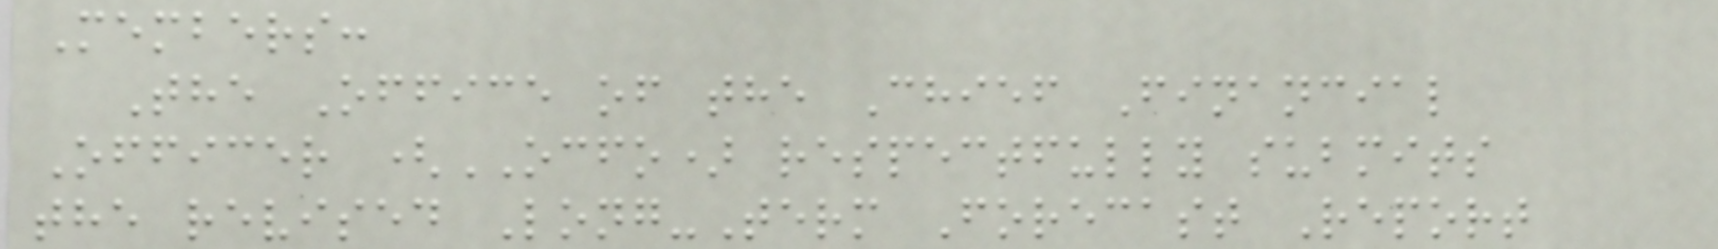Members:
The Office of the Chief Financial
Officer (OCFO) respectfully submits
the revised Long-Term Forecast Report
